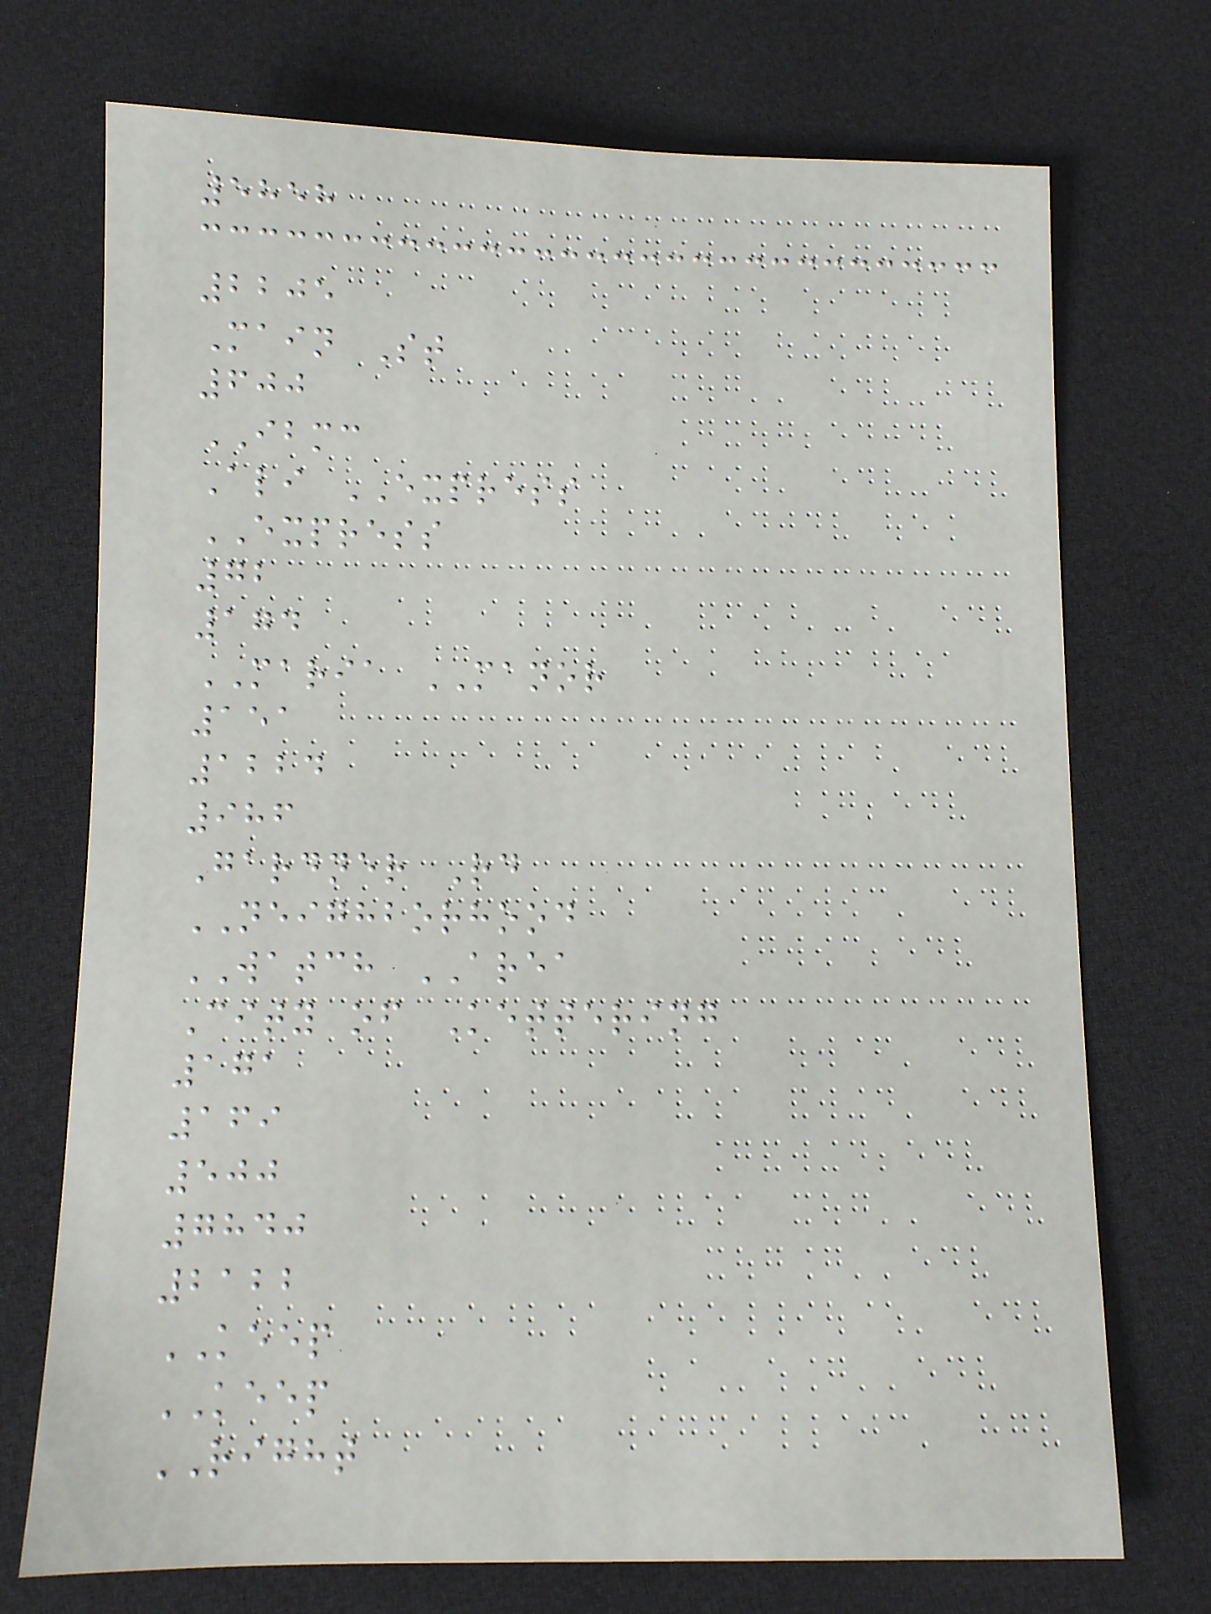5858
2205
Main St
600
IBMC
Ali EXPRESS
EXPRESS
72
174
MARIA MANOR
151
1224
986
Gardner Rd
NEIGHBORHOOD
WATCH AREA
City of Kettering
171
169
500
7840
2122
KEEP
KEEP
RIGHT
